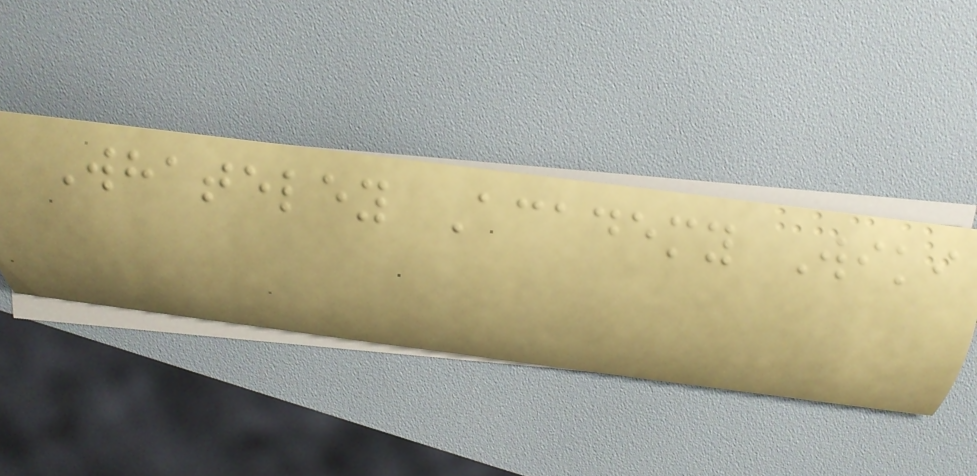Whateley Academy Wiki
